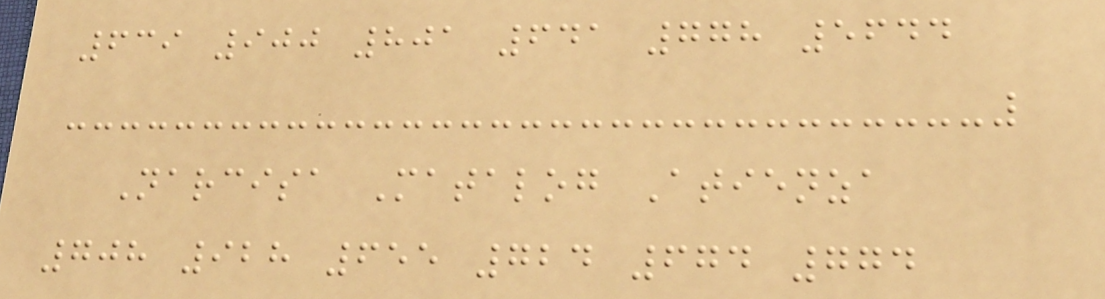639 900 801 641 778 5644
Narcisa Matalog Atienza
708 928 655 724 674 774
